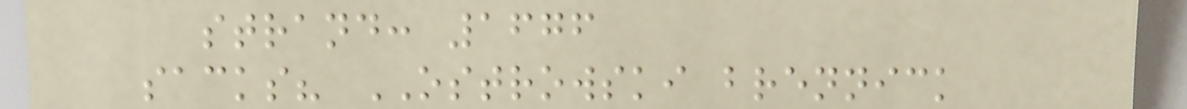strand: 1676
sacks? OSTROWSKI brennick
